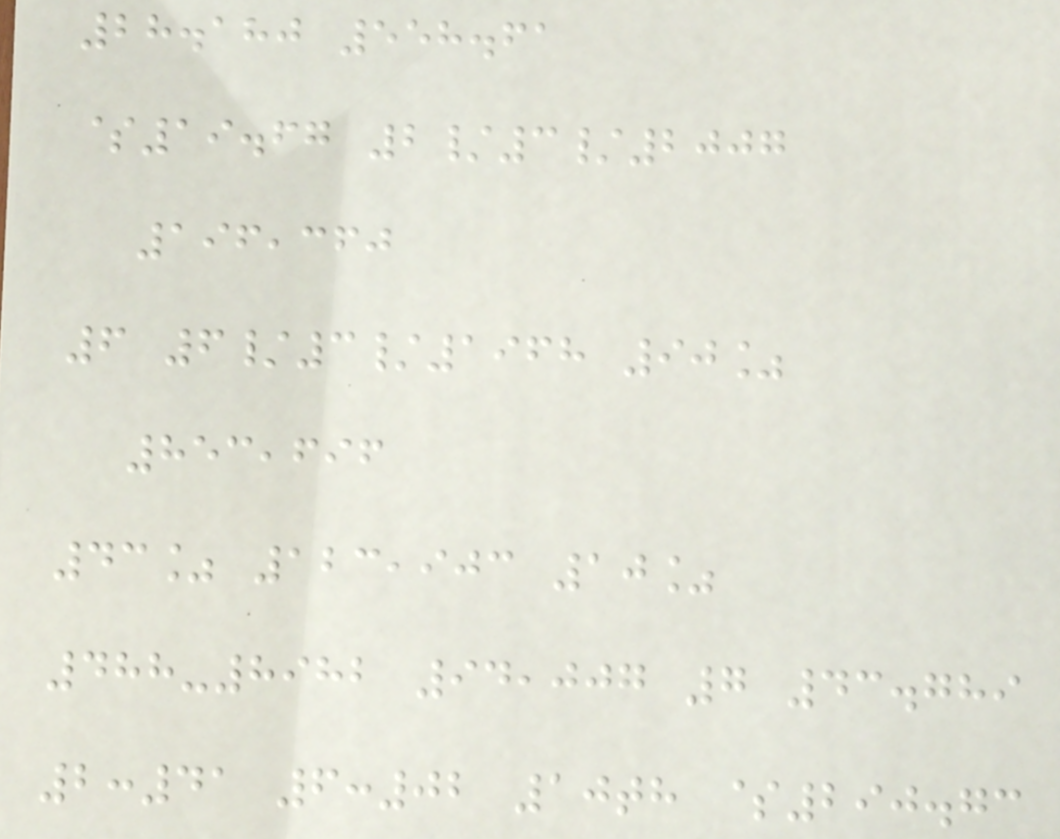28.180 558.61
$19.67 2/3/2007
196,360
6 6/3/1968 90%
853,696
43% 123,903 10%
488-8982 94,007 7 43.789
2:41 6:02 10th $290.73
